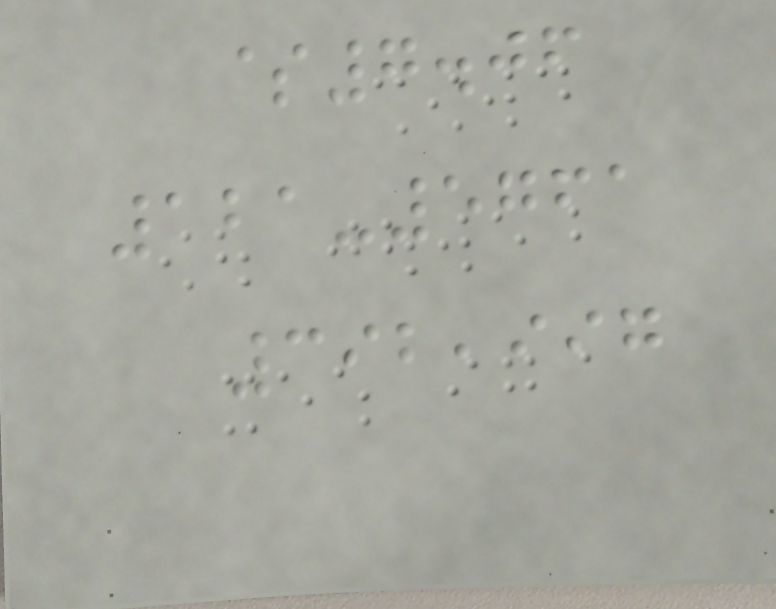$7.06
121-5761
392,997
